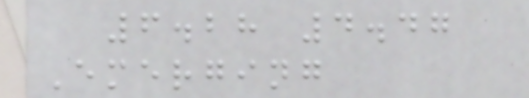6.28 4.47
Emerging
